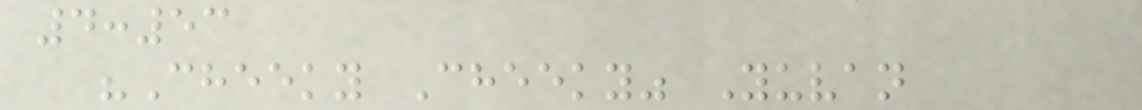4:53
"Cheeky Cheeky" Yuvan
